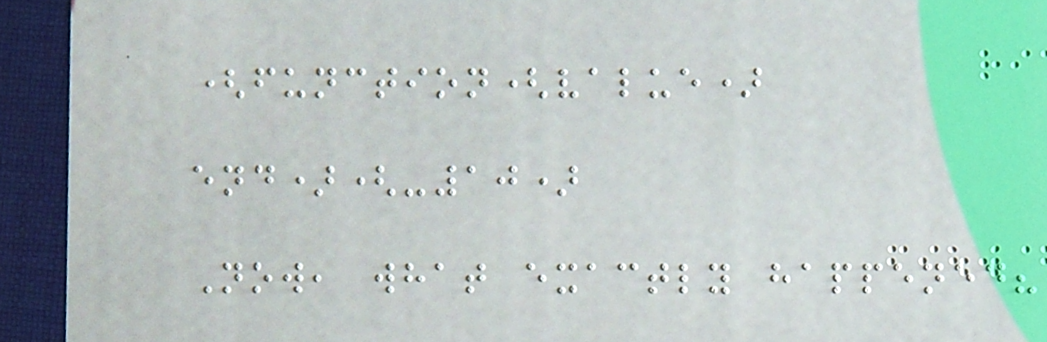(function(value)
end)(-10)
Now, what exactly happened?
